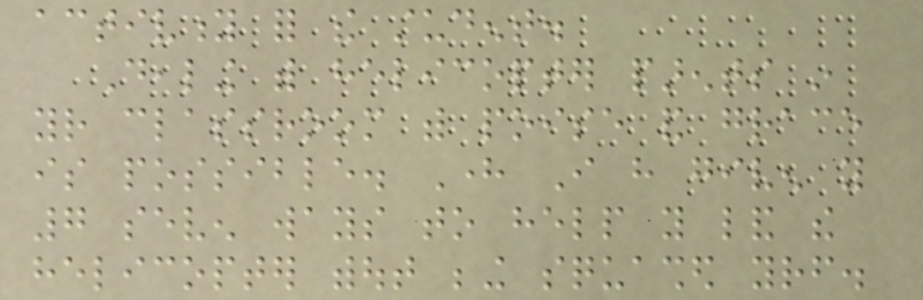activity for the student.
Dealing with helicopter parents in
your classroom with poise and grace
is possible. Here I have given you
7 seven ways to help you land the
helicopter without being squashed yourself.
